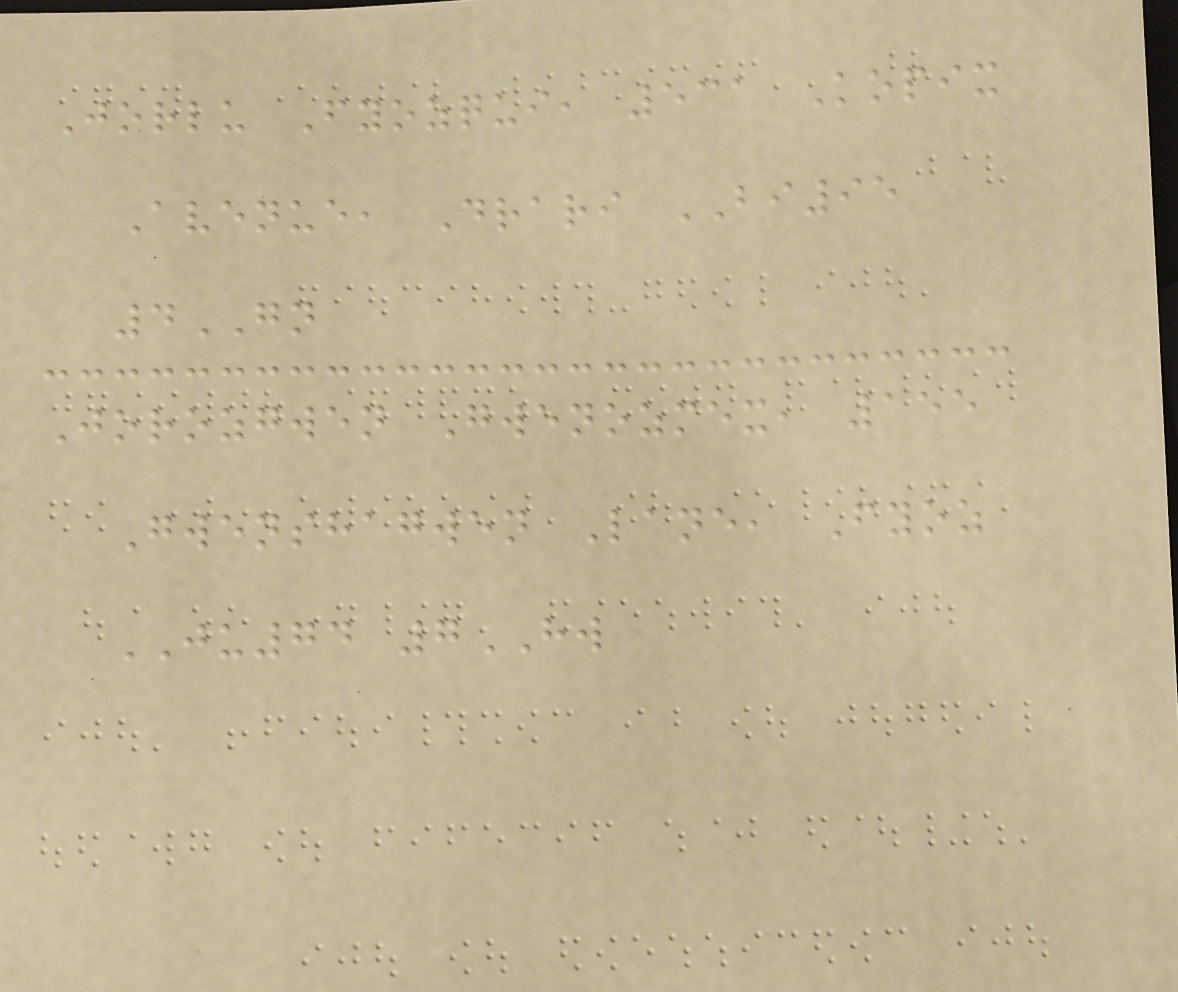Jorlu Fyozqui, 531 Kopix
Avenue, Drari BI95
4GN
Jorozgwen Gwenozmex, 155
Gwenshagwen Lane, Fyoz
JU74 7HW
